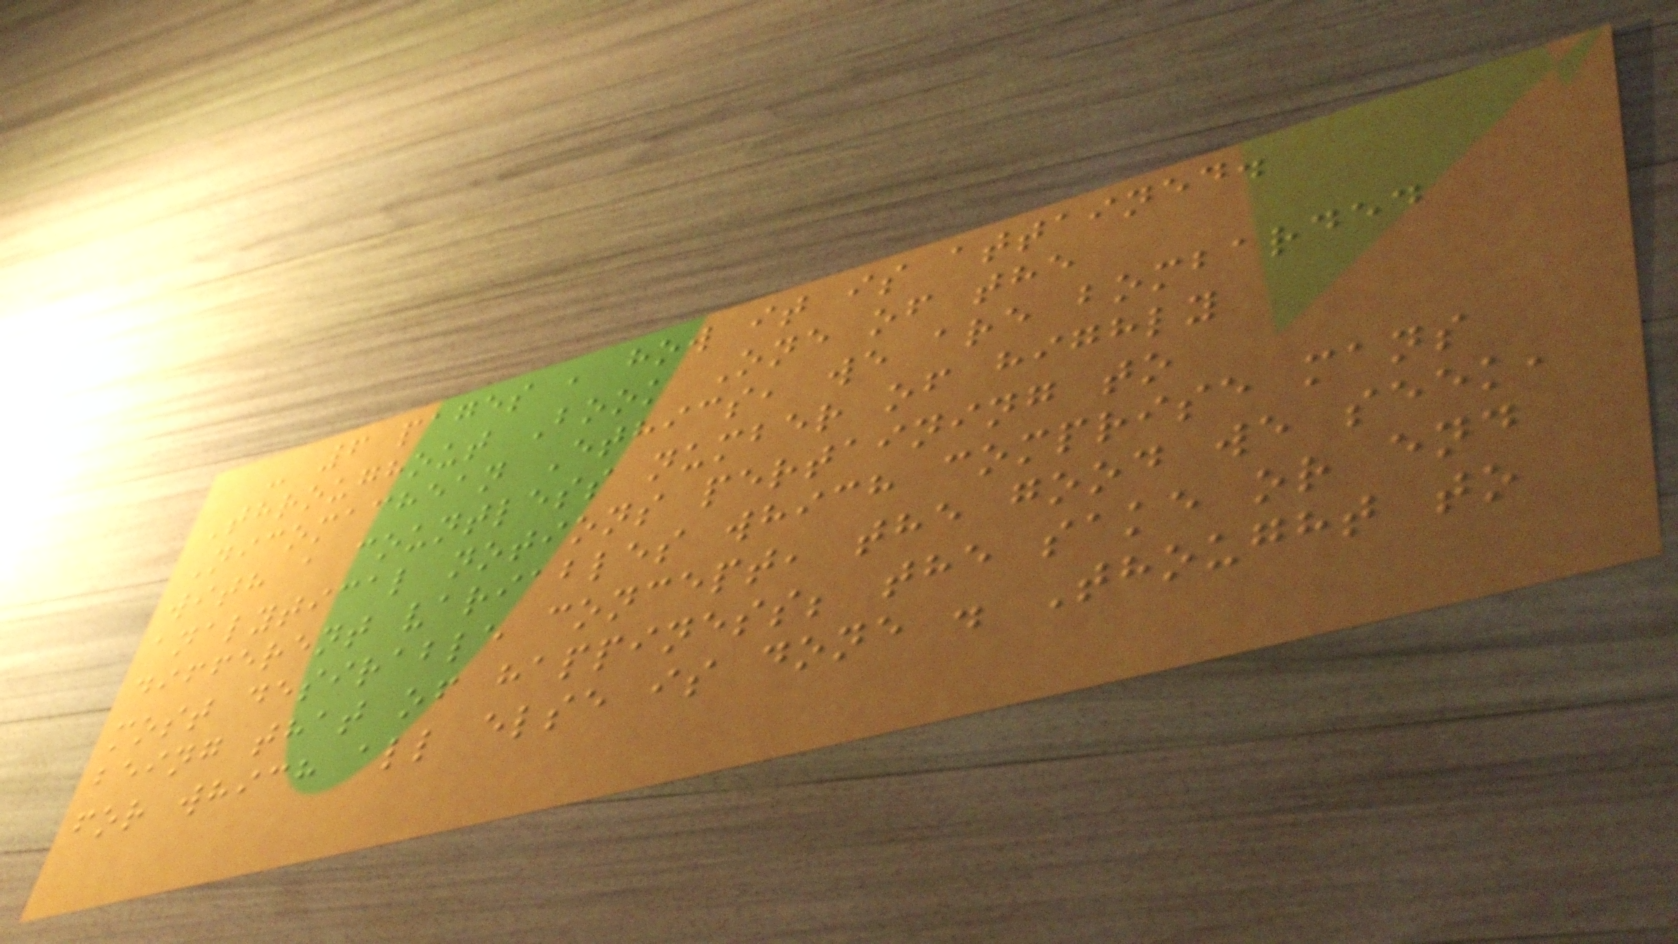- 6 pages , how it is attained.
Throughout Book One of the
Nicomachean Ethics, we are bombarded
with a countless number of highly
analytical notions pertaining to
different variables which comprise mans
most desirable concept, the good we seek,
being that of happiness; the sake or end
for which all else is done . Thought to
